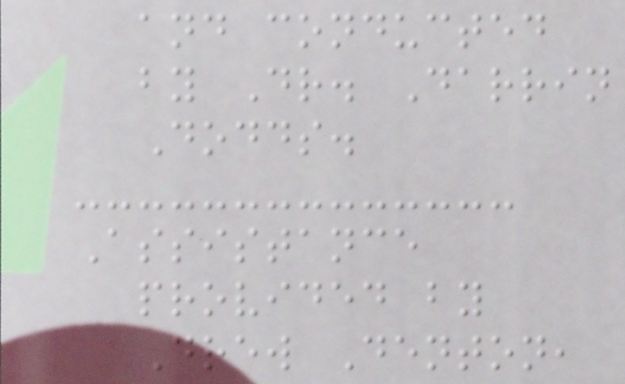and conducted
by Dr. Darrin
Dodds.
Assistance
provided by
Drew Denton,
